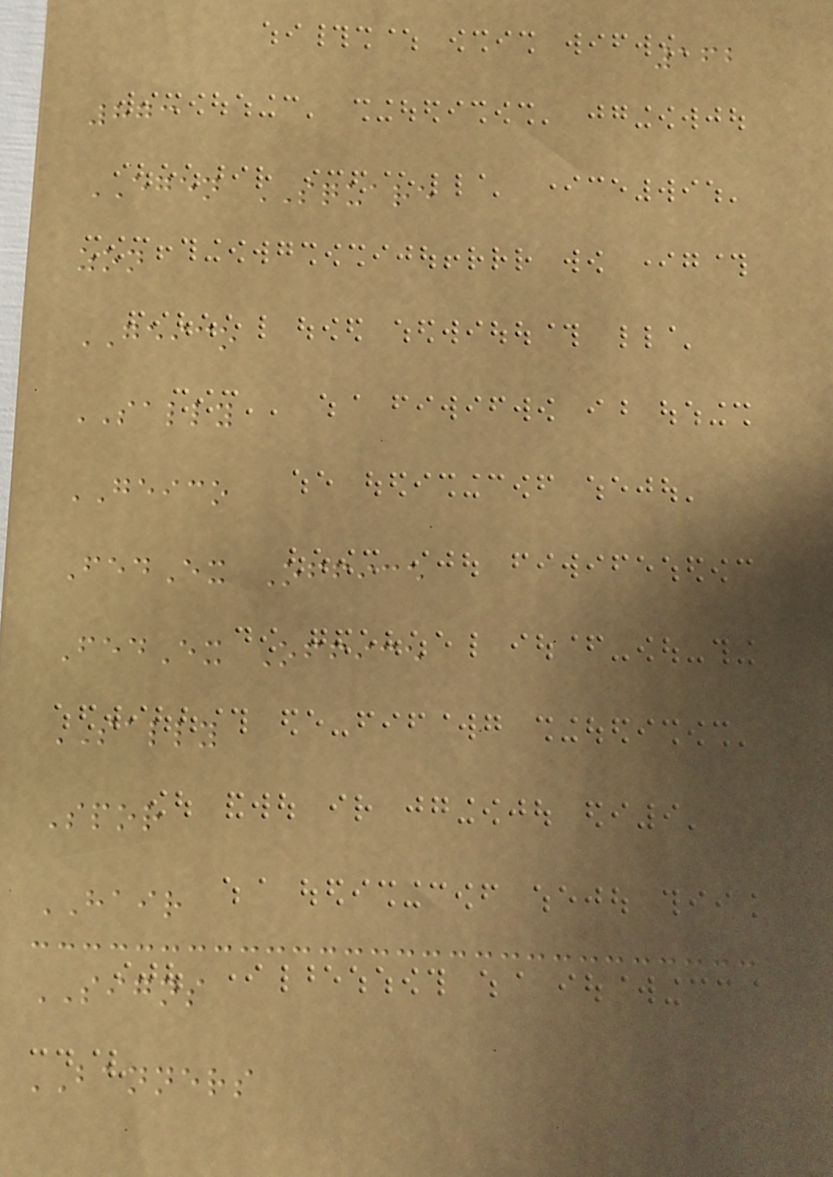162
873
EGEN SQUARE
zon
GEICO
SALLY
GEICO
FedEx Office
FedEx Office
SALLY
Spor
HAIR
SIGNS
BANNERS
